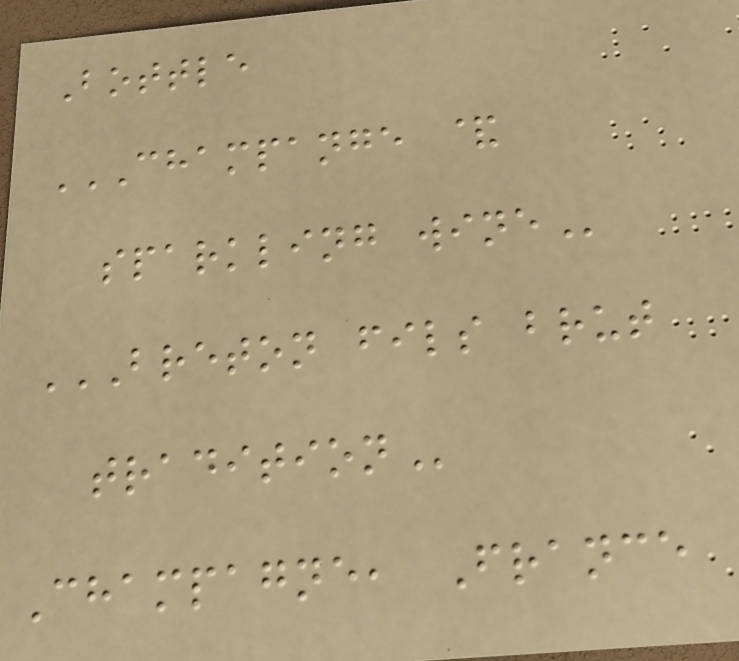Bottle
CHAMPANGE &
SPARKLING WINE
BRETON FILS BRUT
TRADITION
Champagne, France
